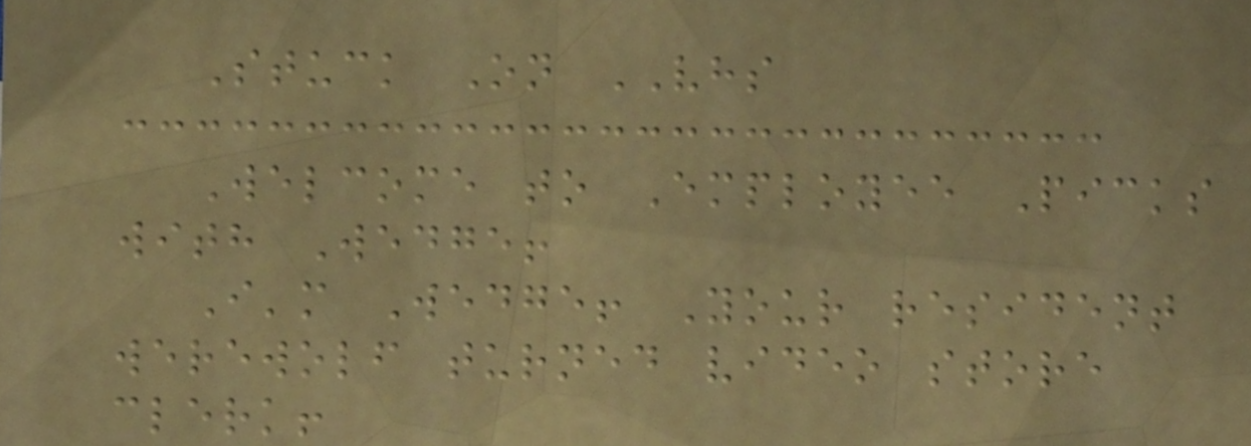Stuck On VHS
Welcome to Employee Picks
with Wedge!
I'm Wedge! Your resident
werewolf turned video store
clerk!
